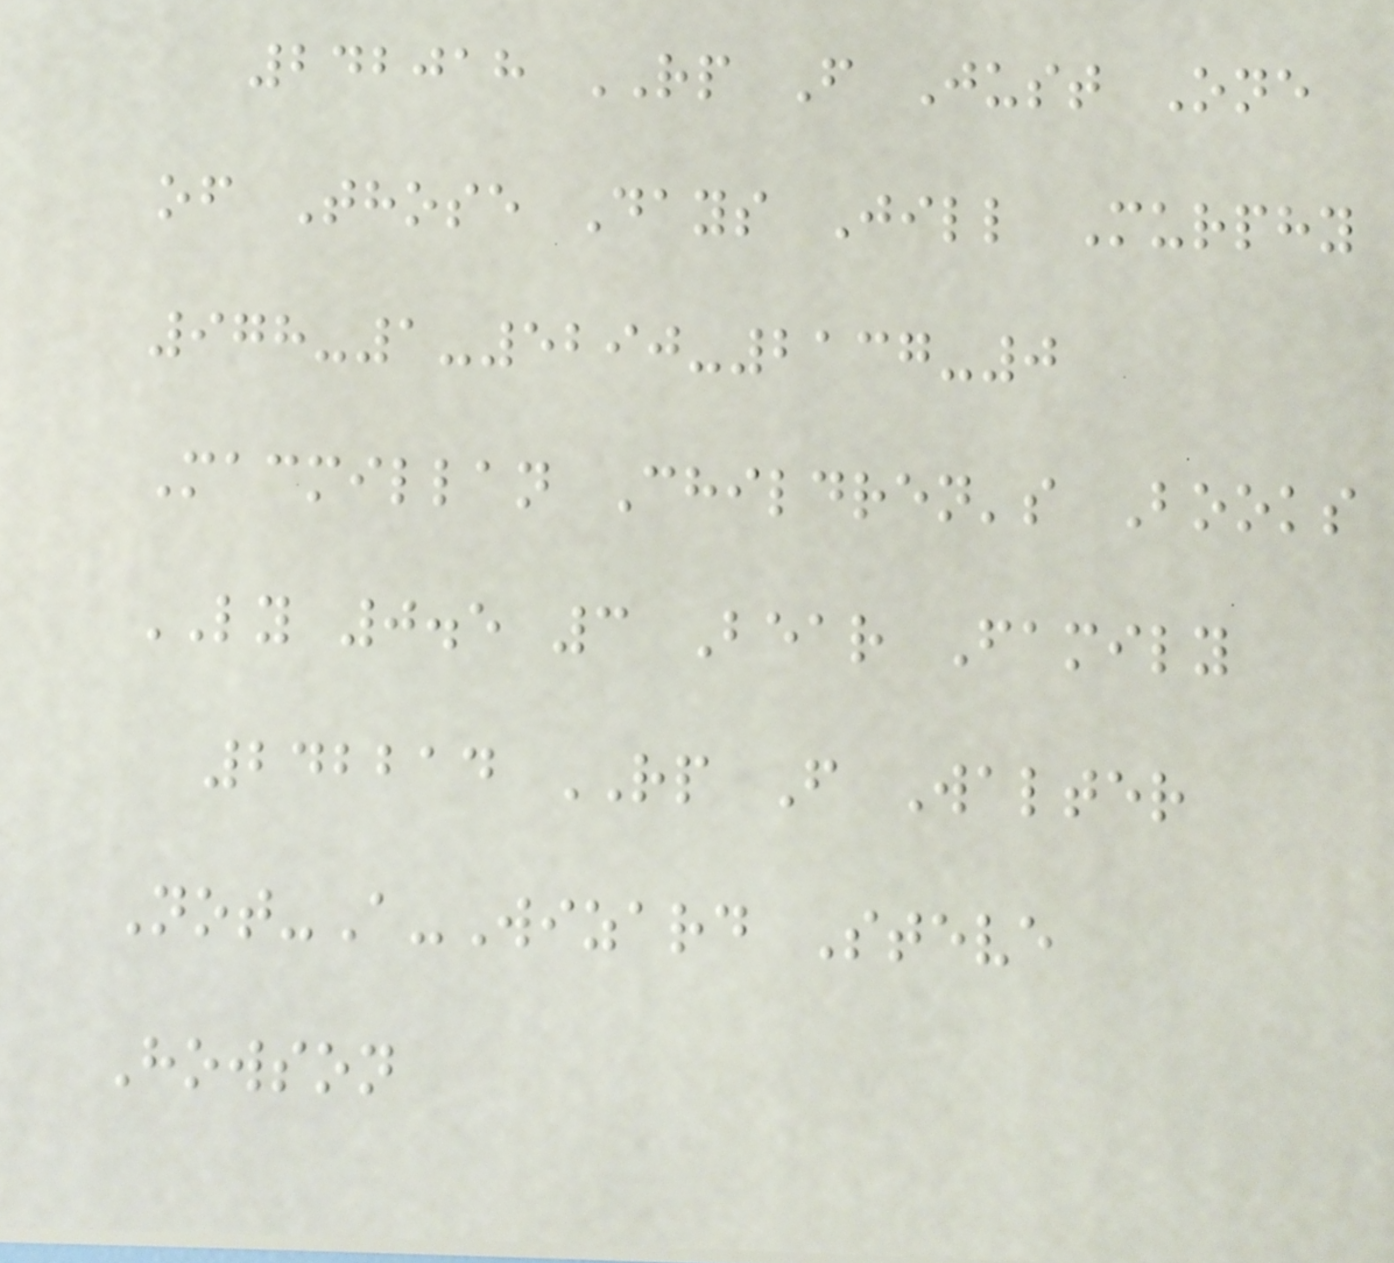242018 RP F Just One
of Those Days Jill Murphy
978-1-5290-2137-0
Macmillan Children's Books
LY 0.5 3 Bear Family
242214 RP F Walter
Not-A-Wizard Steve
Howson
